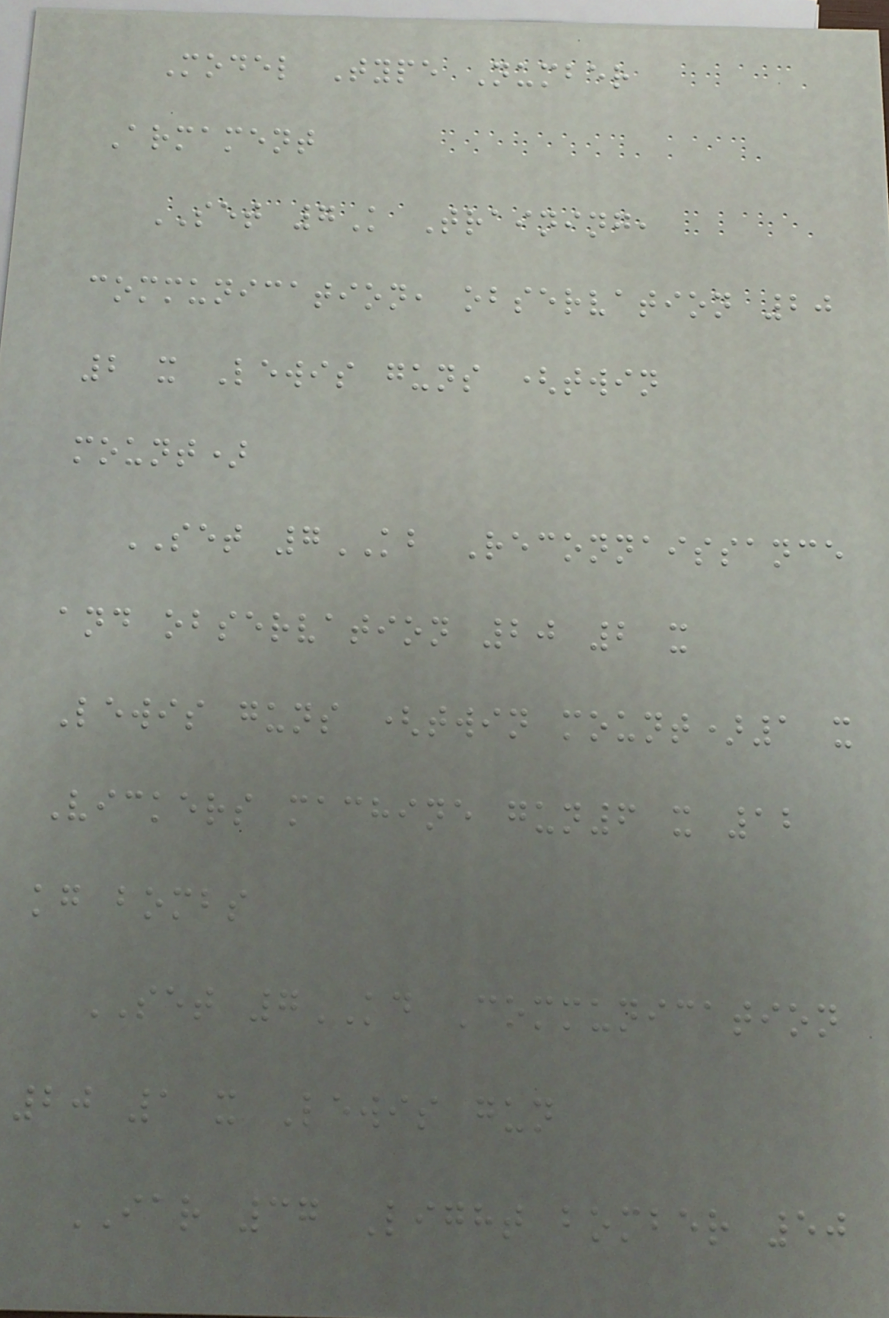Model Type Number
Armament
SET 7K Training,
communication, observation 20
2 x Lewis guns (twin
mount)
SET 7KB Reconnaissance
and observation 20 2 x
Lewis guns (twin mount)1 x
Vickers machine gun6 x 12
kg bombs
SET 7KD Communication
20 1 x Lewis gun
IAR 37 Light bomber 50
